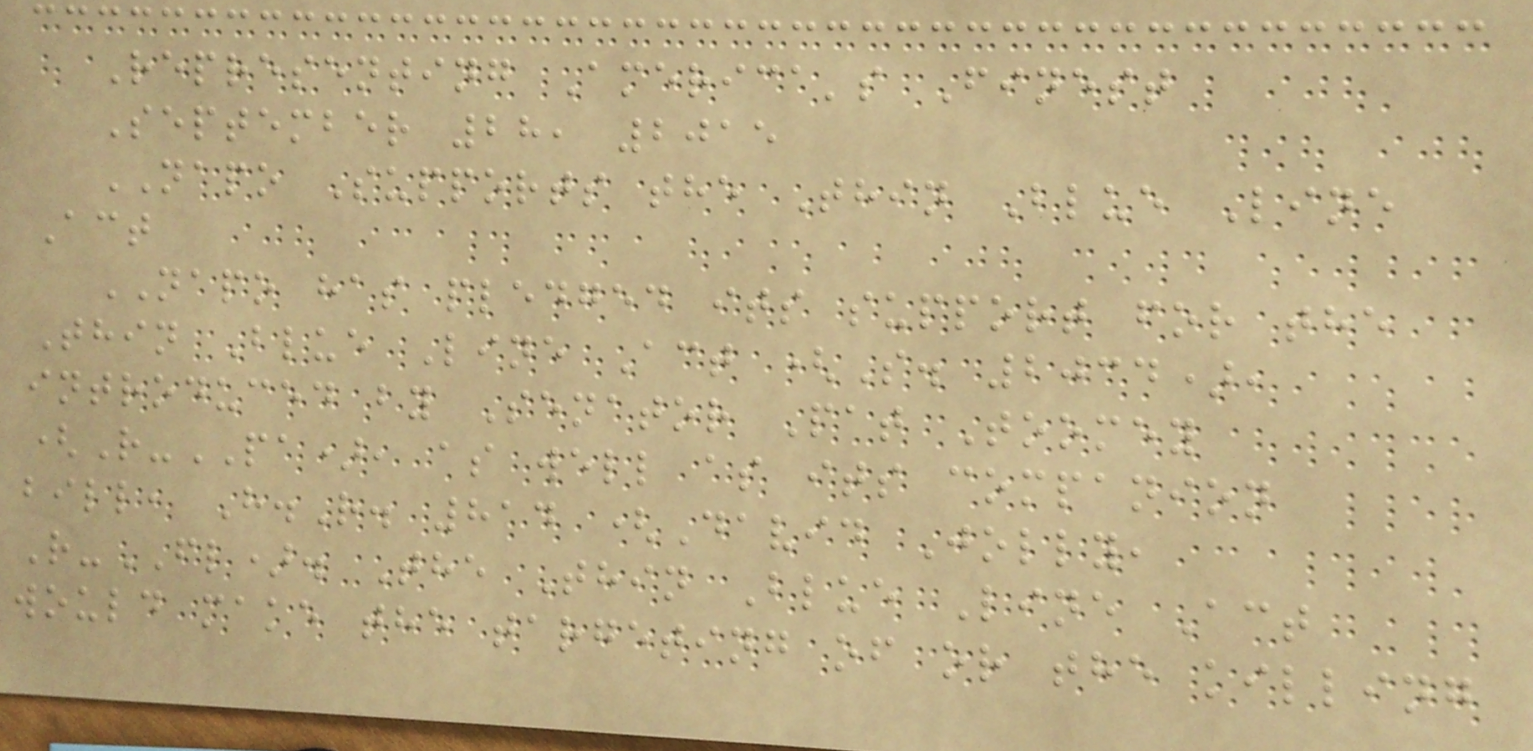Representing America's Finest
September 28, 2015
NAPO Supports the Thin Blue Line
Act
NAPO has pledged its support for the
Thin Blue Line Act (S. 2034),
introduced by Senator Pat Toomey
(R-PA), as well as its companion
bill, H.R. 814 (David Jolly,
R-FL). The Thin Blue Line Act
would make the targeting of or the killing
